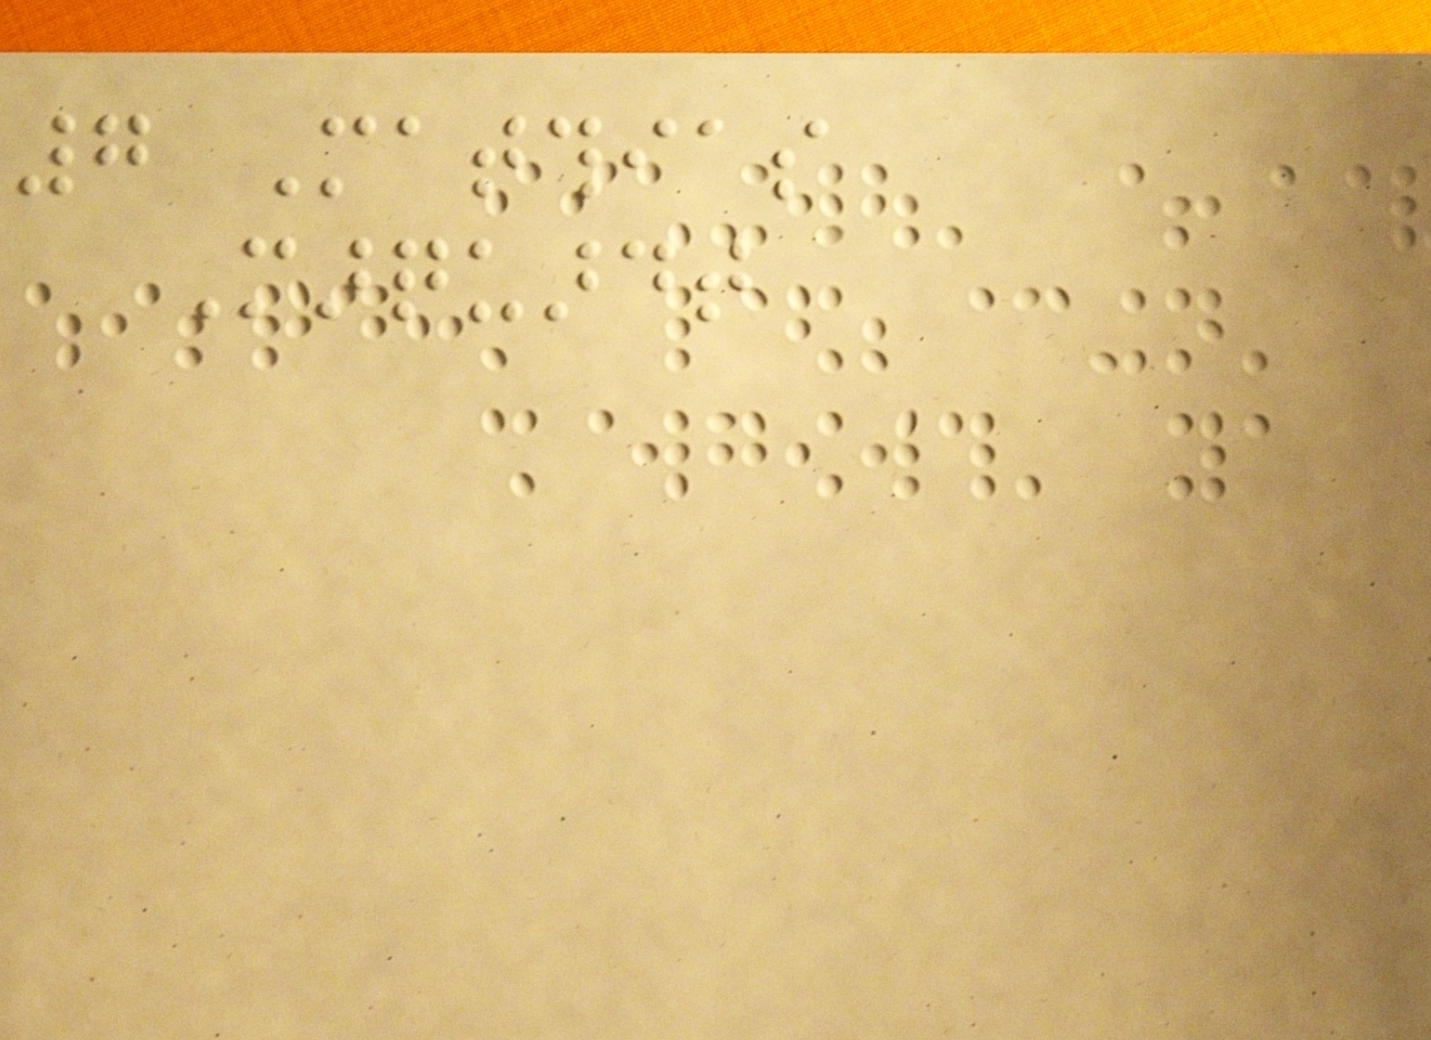7 Matthias
Marquardt
